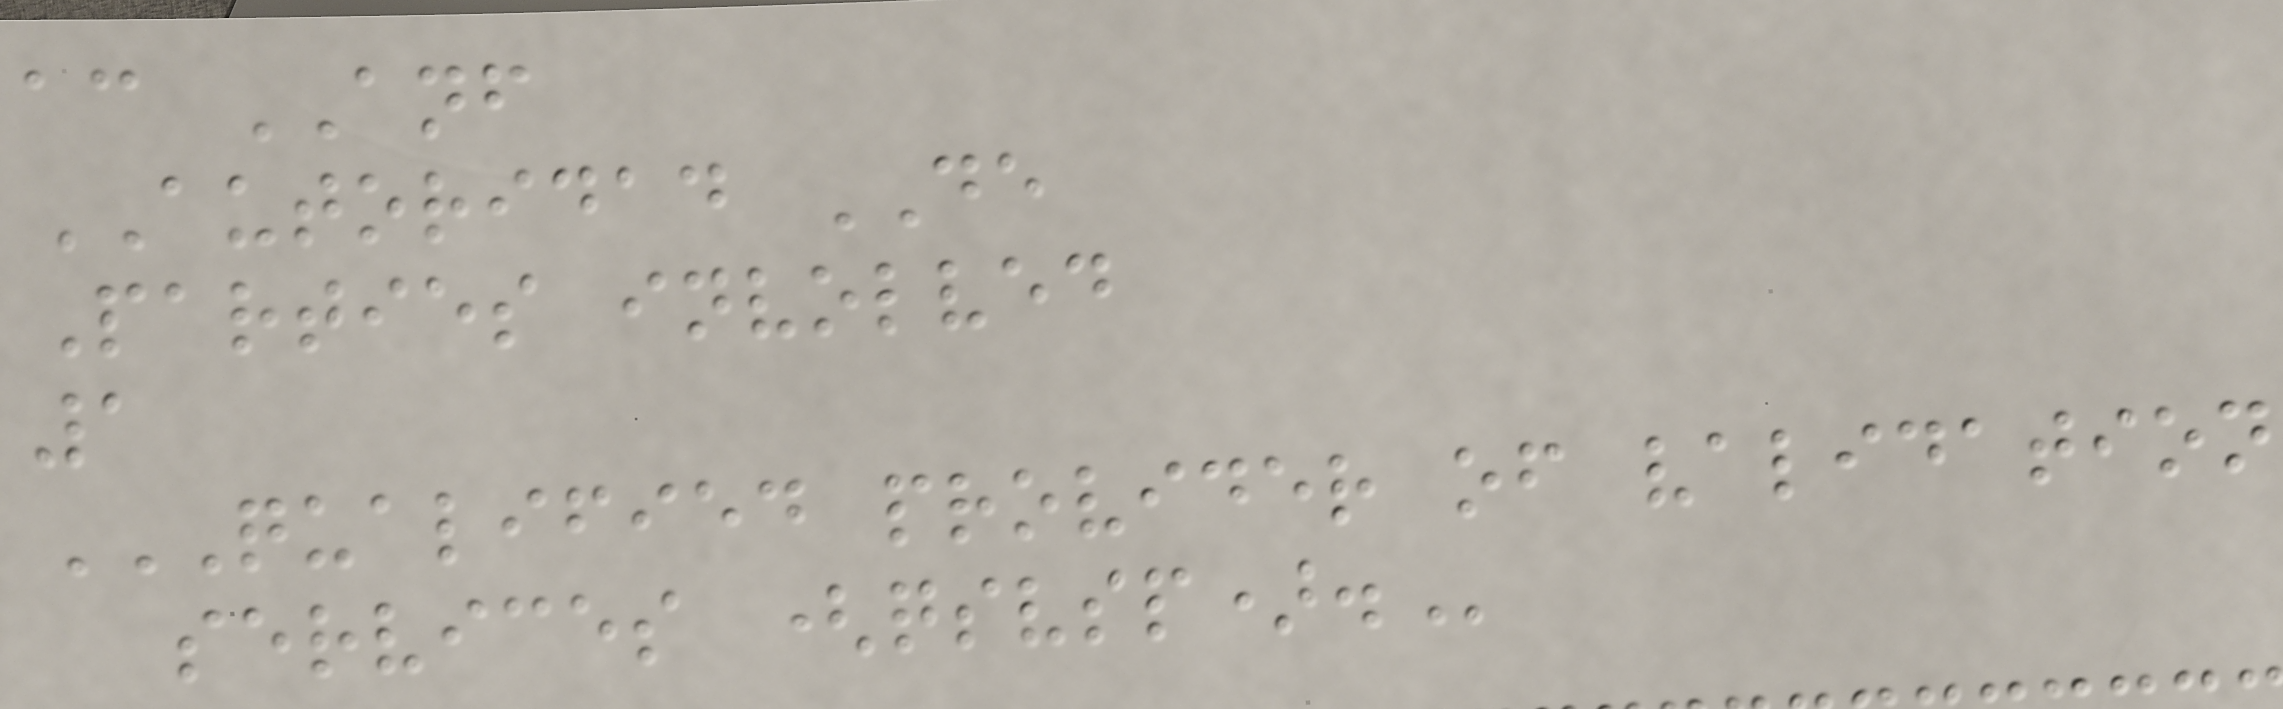ac ANF
AUTORIDAD DE
Parties involved
1
QUALIFIED PROVIDER OF VALIDATION
SERVICES (QSVSP).
